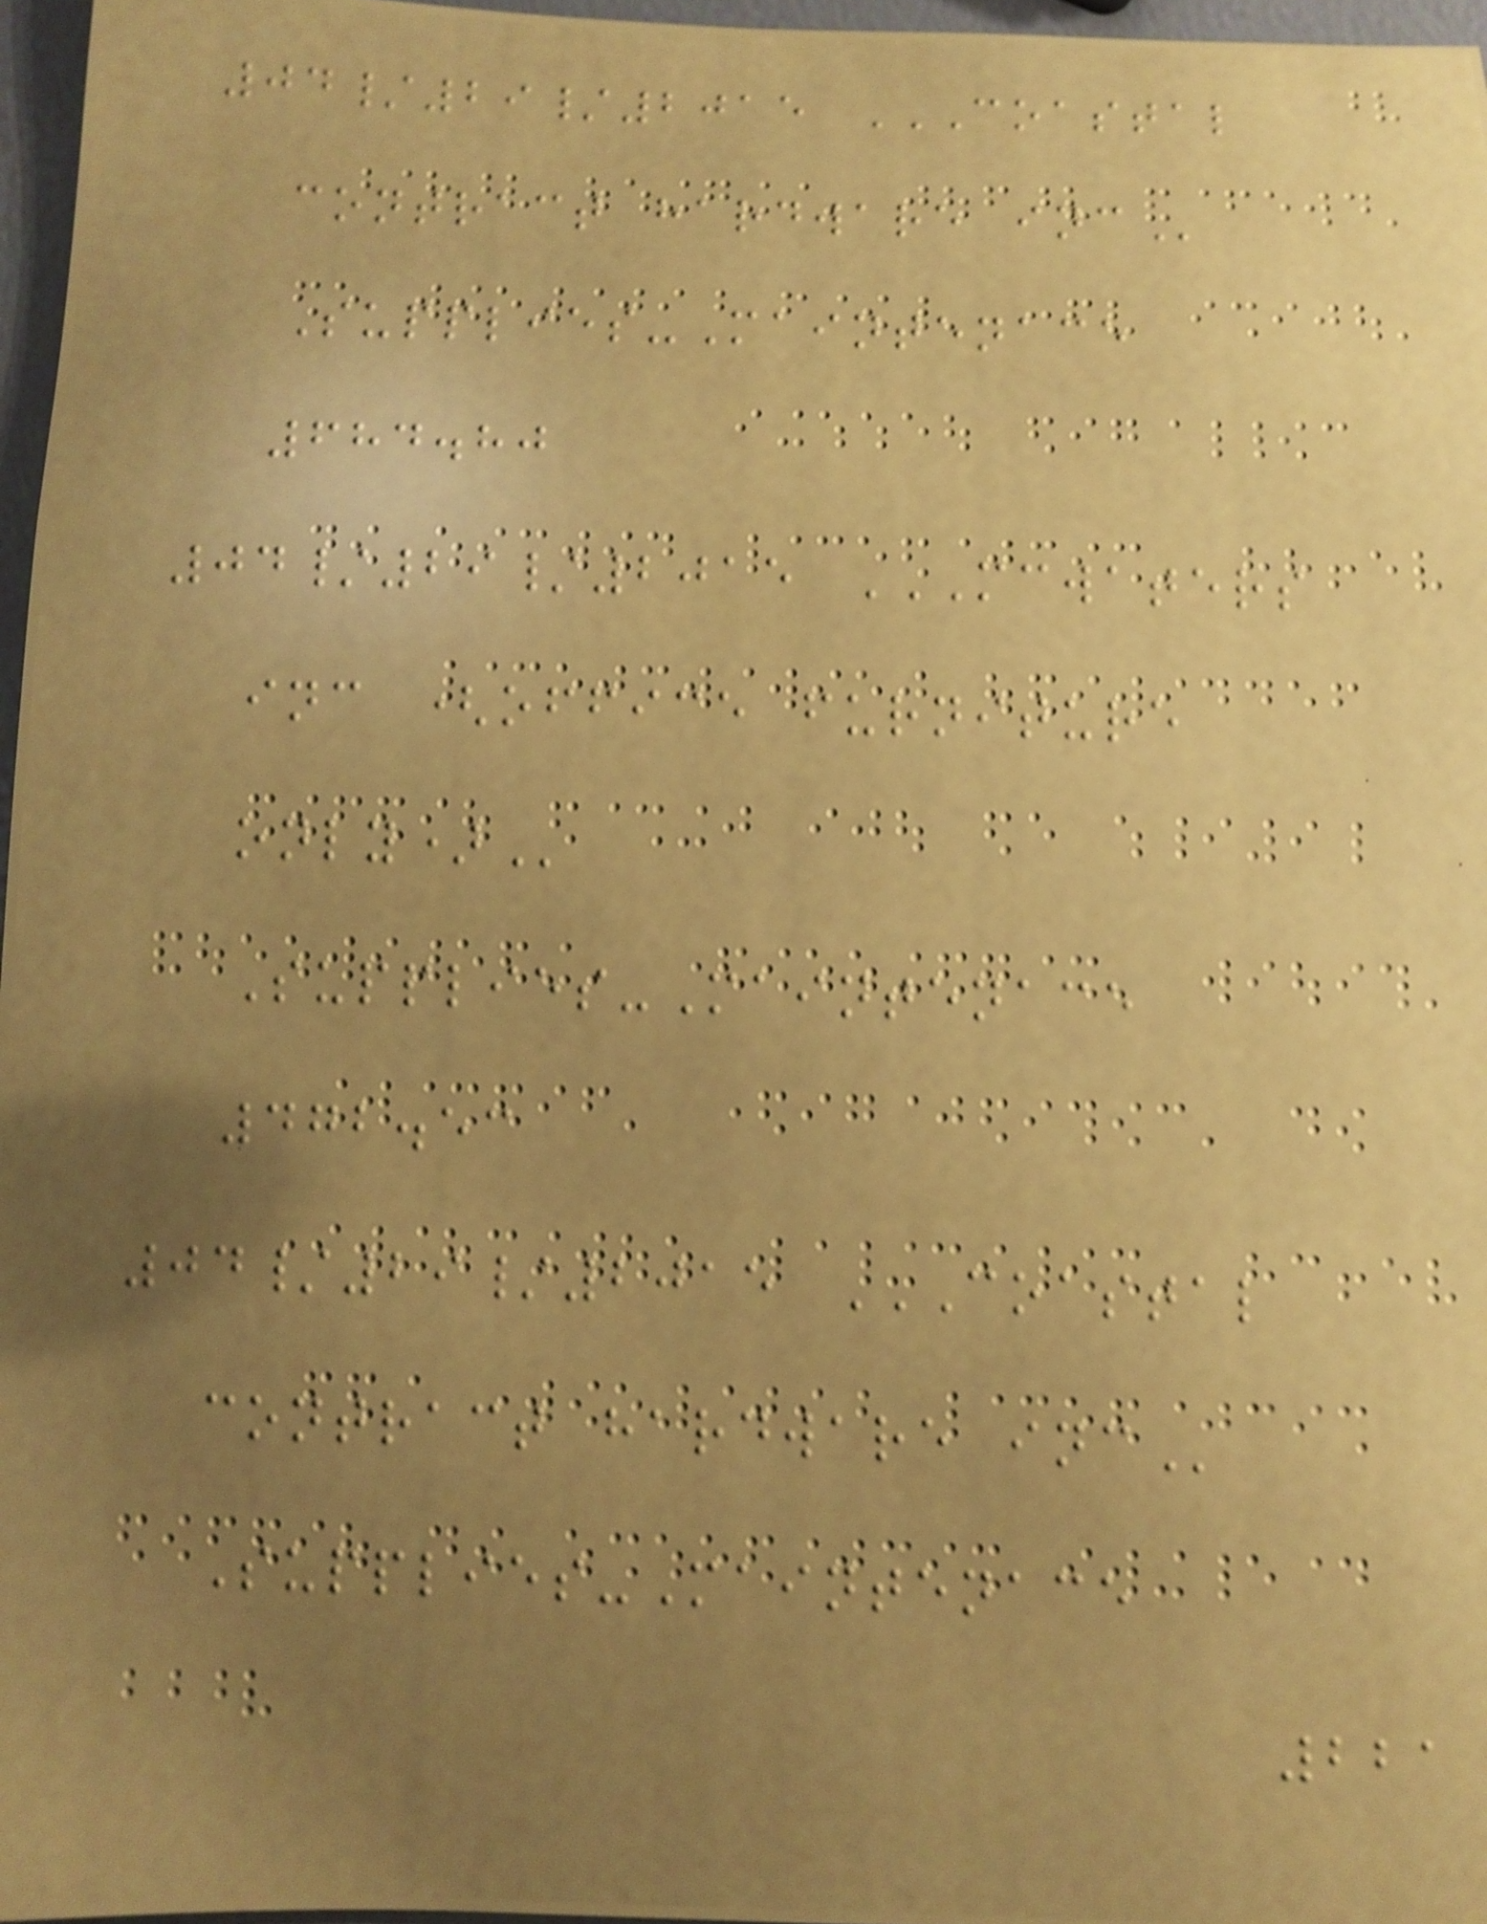04/29/2015 COASTAL
CONTRACT HARDWARE INC
Supplies-Maintenace
684.80
04/29/2015 MCWATERS
INC (OFFICE FURNITURE
ONLY)
Supplies-Maintenace
472.53
04/29/2015 COASTAL
CONTRACT HARDWARE INC
Supplies-Maintenace
221
